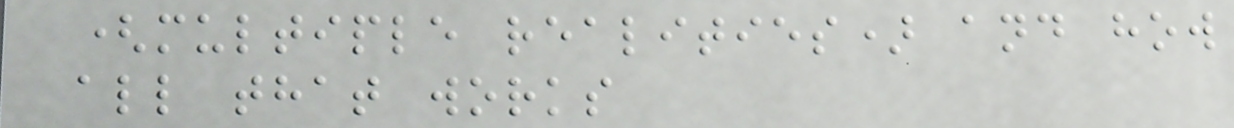(multiple realities) and how
all that works
